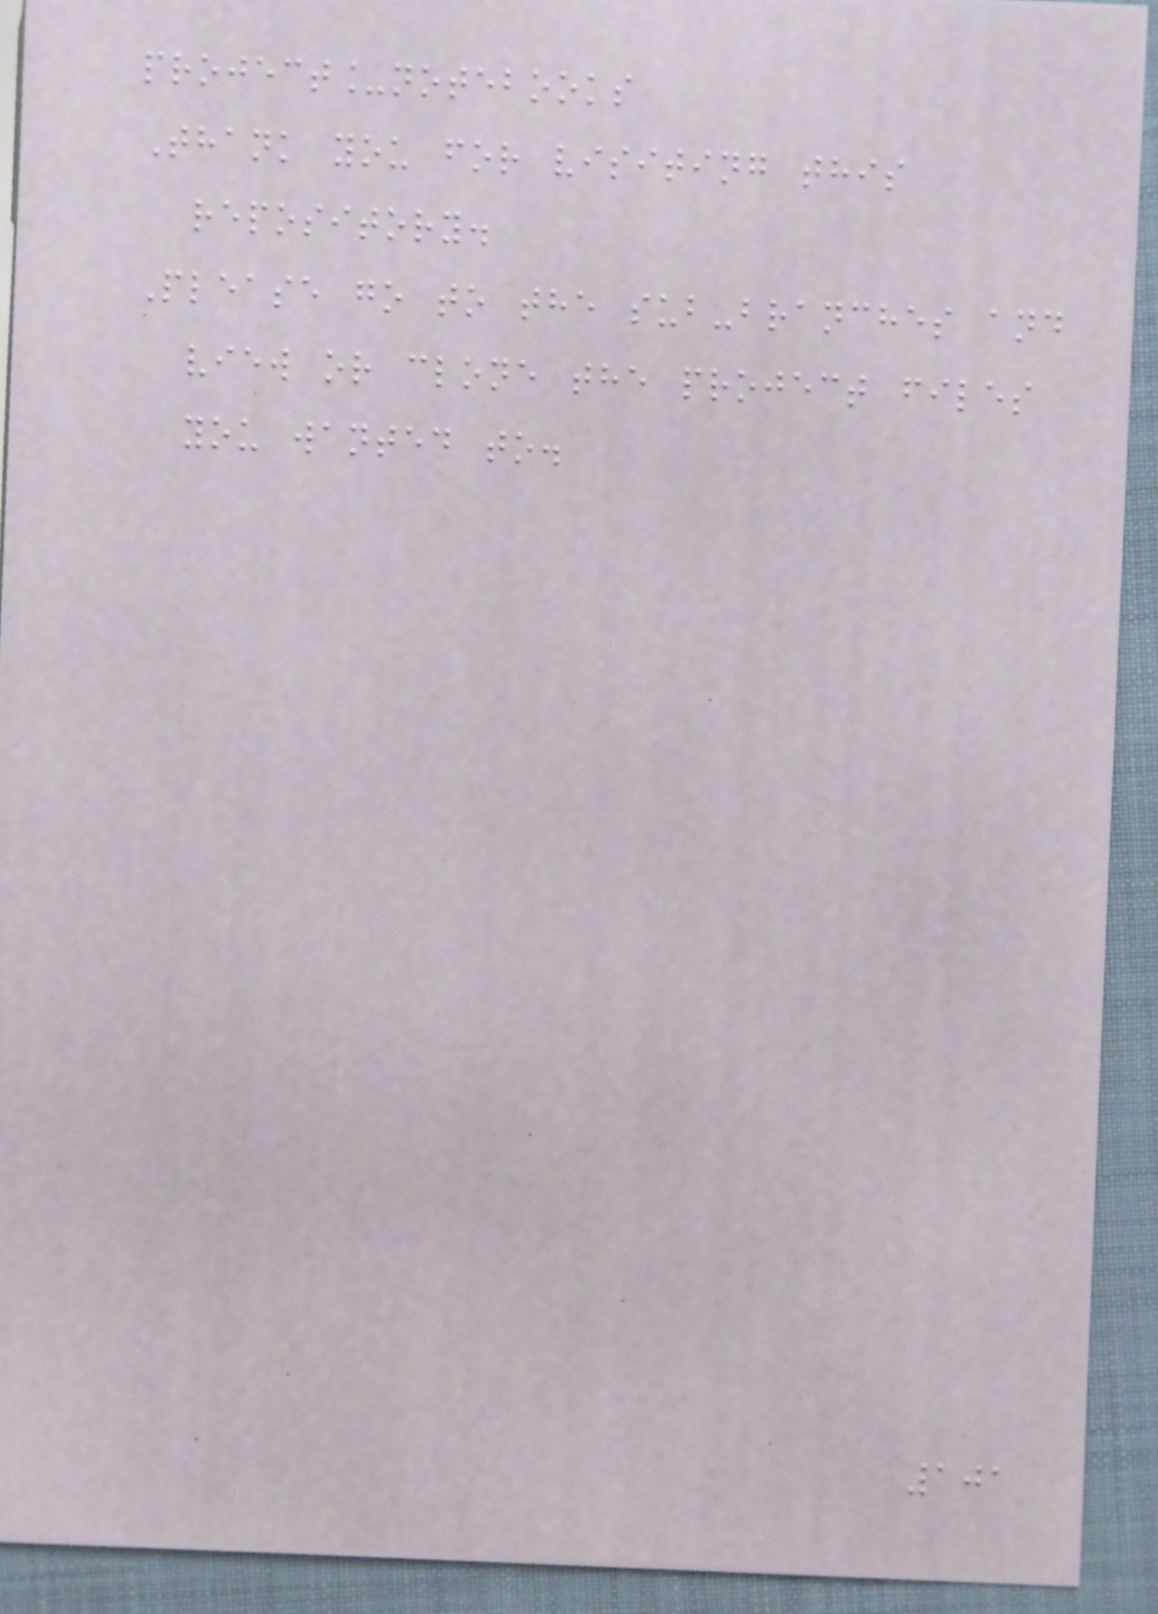project_notebooks
Thank you for visiting this
repository.
Please go to the sub-branches and
view or clone the project files
you wanted to.
101
